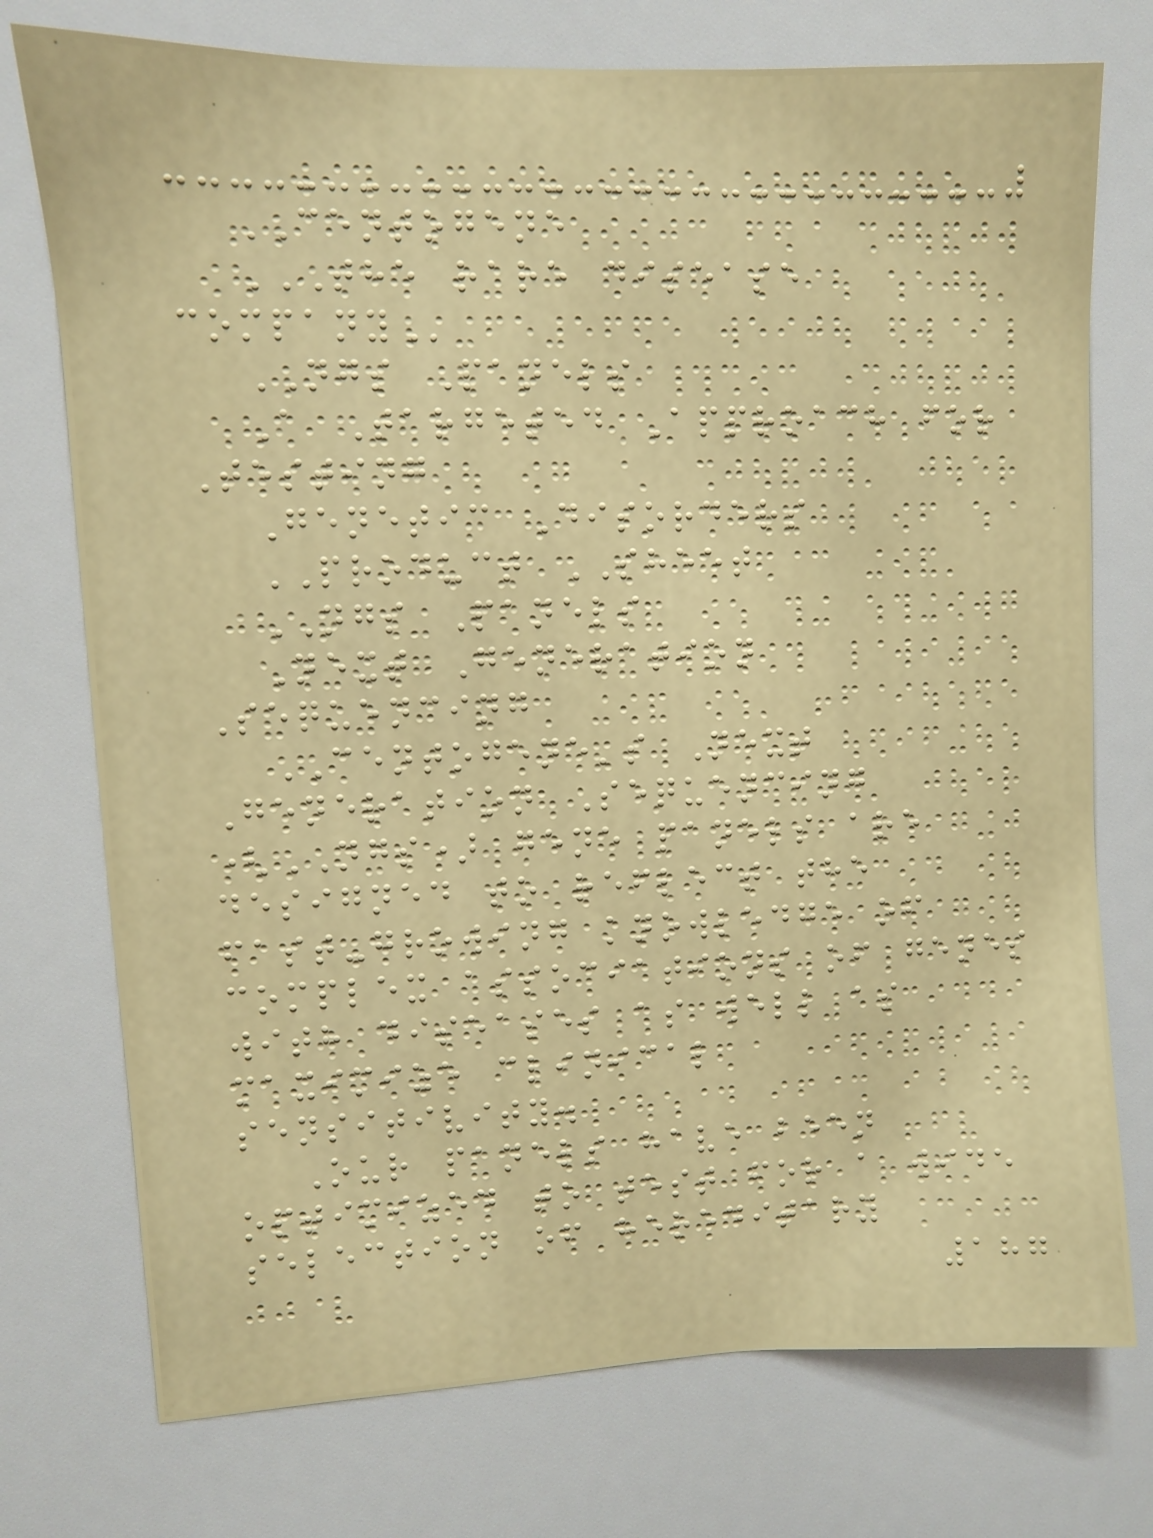CENTOGENE
THE RARE DISEASE
COMPANY
NGS Panels
A Targeted Approach for
Testing
Genetic Disorders
PRODUCT SHEET
NGS Panels
Next Generation
Sequencing
CENTOGENE's Next
Generation Sequencing
(NGS) gene panels are
designed to reflect the
fast-growing knowledge of
complex associations of genes
with diseases as well as
maximize clinical
sensitivity.
Our panels have been
optimized to test for a wide
selection of hereditary
187
